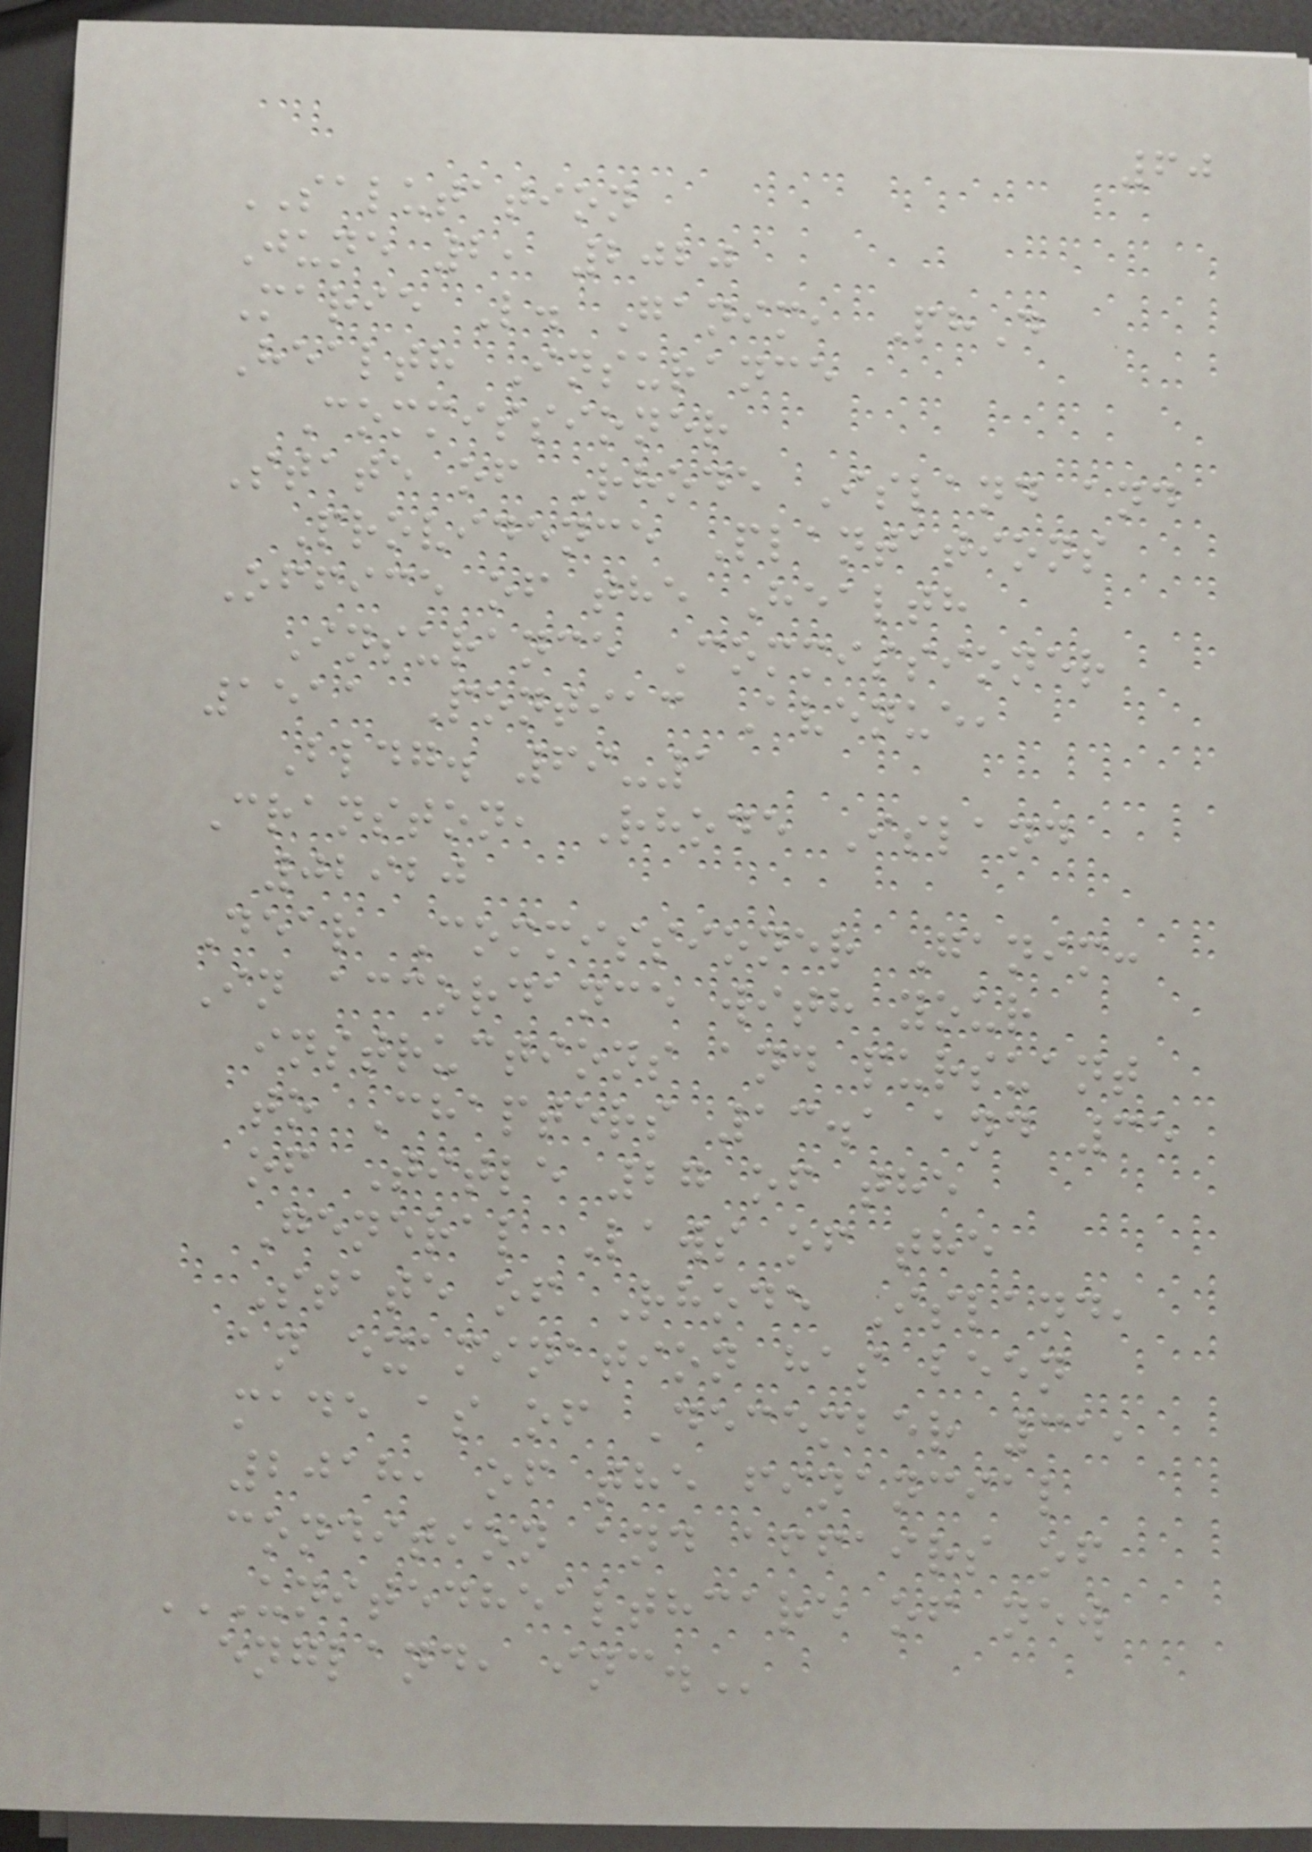60
SALUTATION
June 2, 2020
Marie L. Ganim, PhD
Health Insurance
Commissioner
State of Rhode Island and
Providence Plantations
Office of the Health
Insurance Commissioner
1511 Pontiac Avenue,
Bldg. 69-1
Cranston, Rhode Island
02920
Dear Commissioner Ganim:
In accordance with your
instructions and pursuant
to Chapters 13.1 and 35
of Title 27 of the
General Laws of the
State of Rhode Island,
an examination has been
made as of December 31,
2018, of the financial
condition and affairs of
UNITEDHEALTHCARE OF NEW
ENGLAND, INC.
